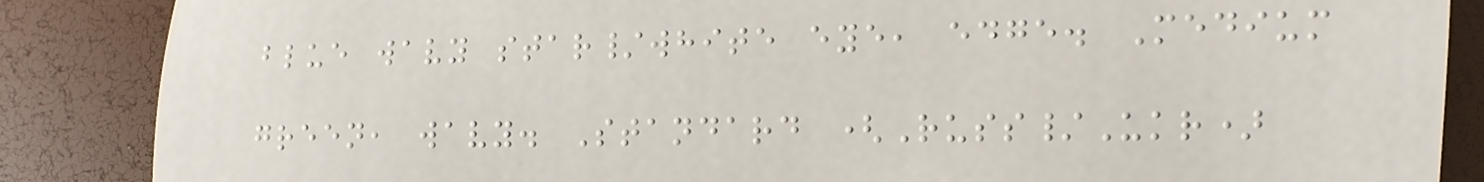blue wavy star/white eye, edge. Medium
green, wavy. Standard (Russ/Ukr)
